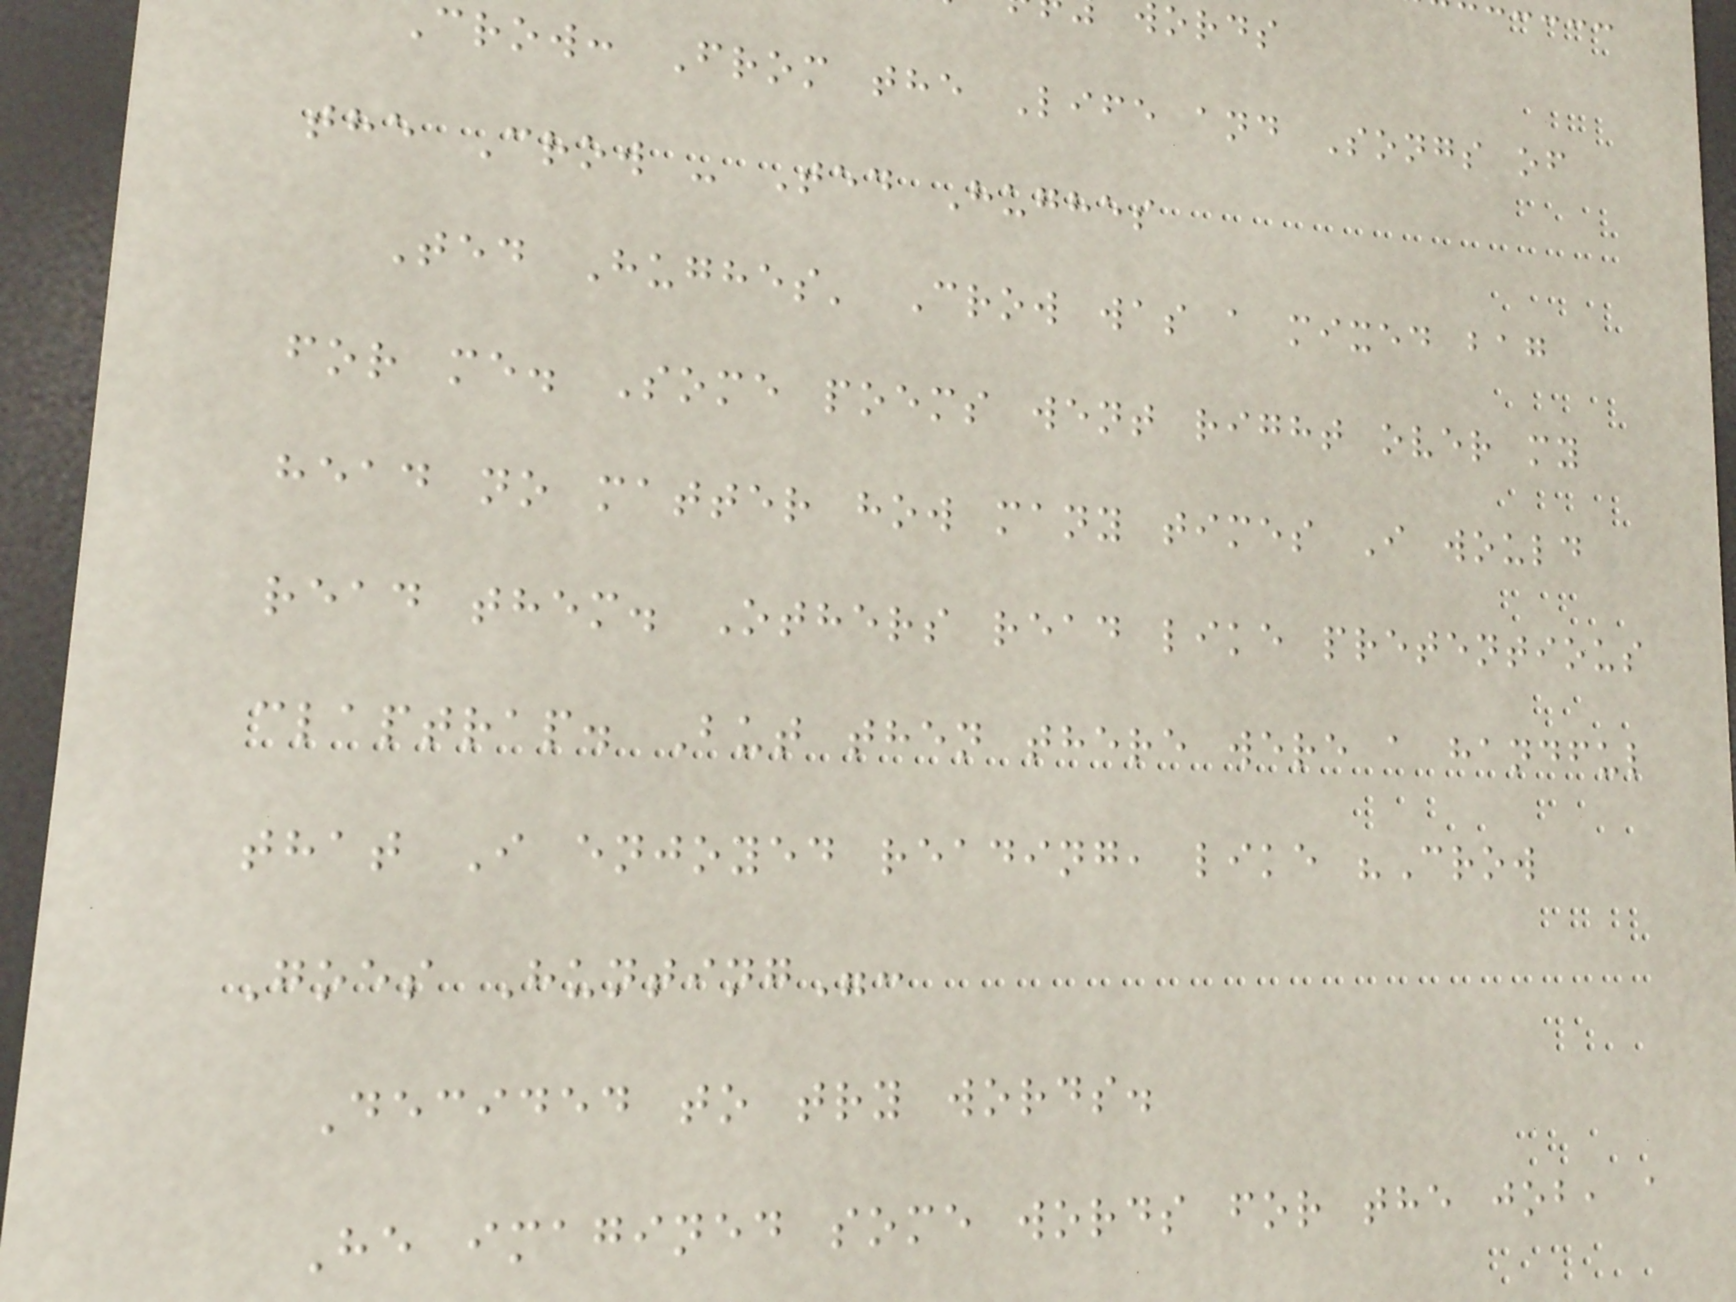crow: From the Life and Songs of
the Crow - Ted Hughes
Ted Hughes' Crow was a mixed bag
for me. Some poems went right over my
head no matter how many times I would
read them. Others read like pretentious
claptrap. But then there were a handful
that I enjoyed reading, like "Crow
Goes Hunting":
Decided to try words.
He imagined some words for the job, a
